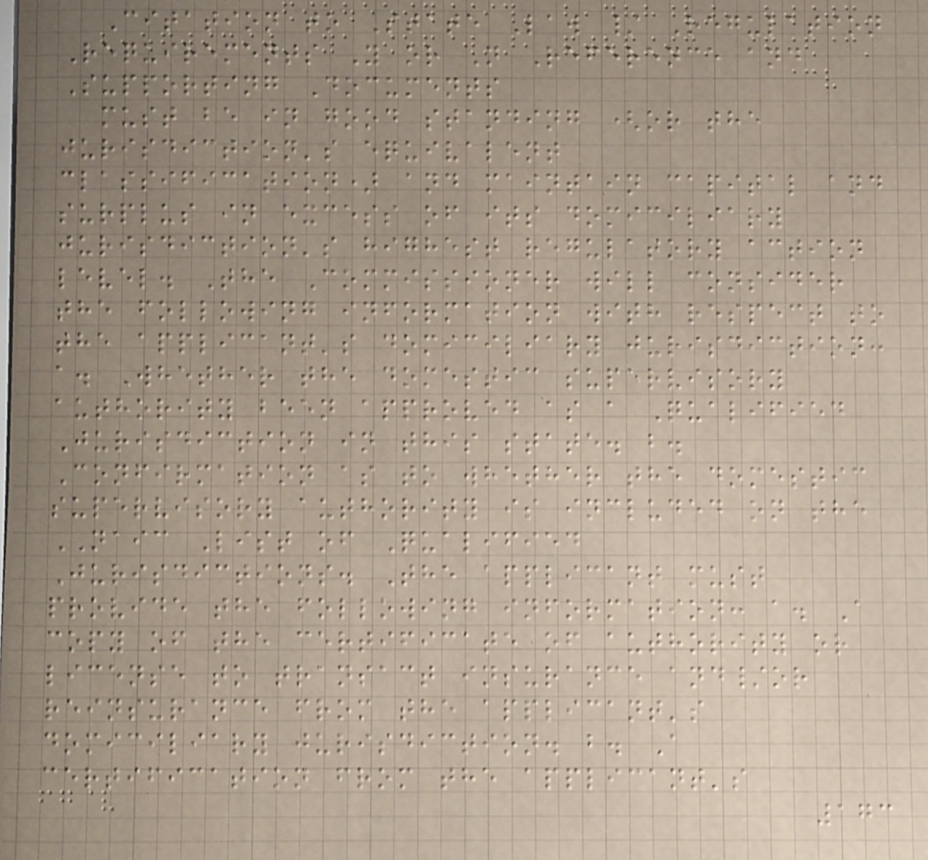Citation to State Law / Regulation
Requirements Y or N Reference and
Supporting Documents
must be in good standing (or the
jurisdiction's equivalent
classification) and maintain capital and
surplus in excess of its domiciliary
jurisdiction's highest regulatory action
level. The Commissioner will consider
the following information with respect to
the applicant's domiciliary jurisdiction:
a. Whether the domestic supervisory
authority been approved as a Qualified
Jurisdiction in this state. b.
Confirmation as to whether the domestic
supervisory authority is included on the
NAIC List of Qualified
Jurisdictions. The applicant must
provide the following information: a. A
copy of the certificate of authority or
license to transact insurance and/or
reinsurance from the applicant's
domiciliary jurisdiction. b. A
certification from the applicant's
173
